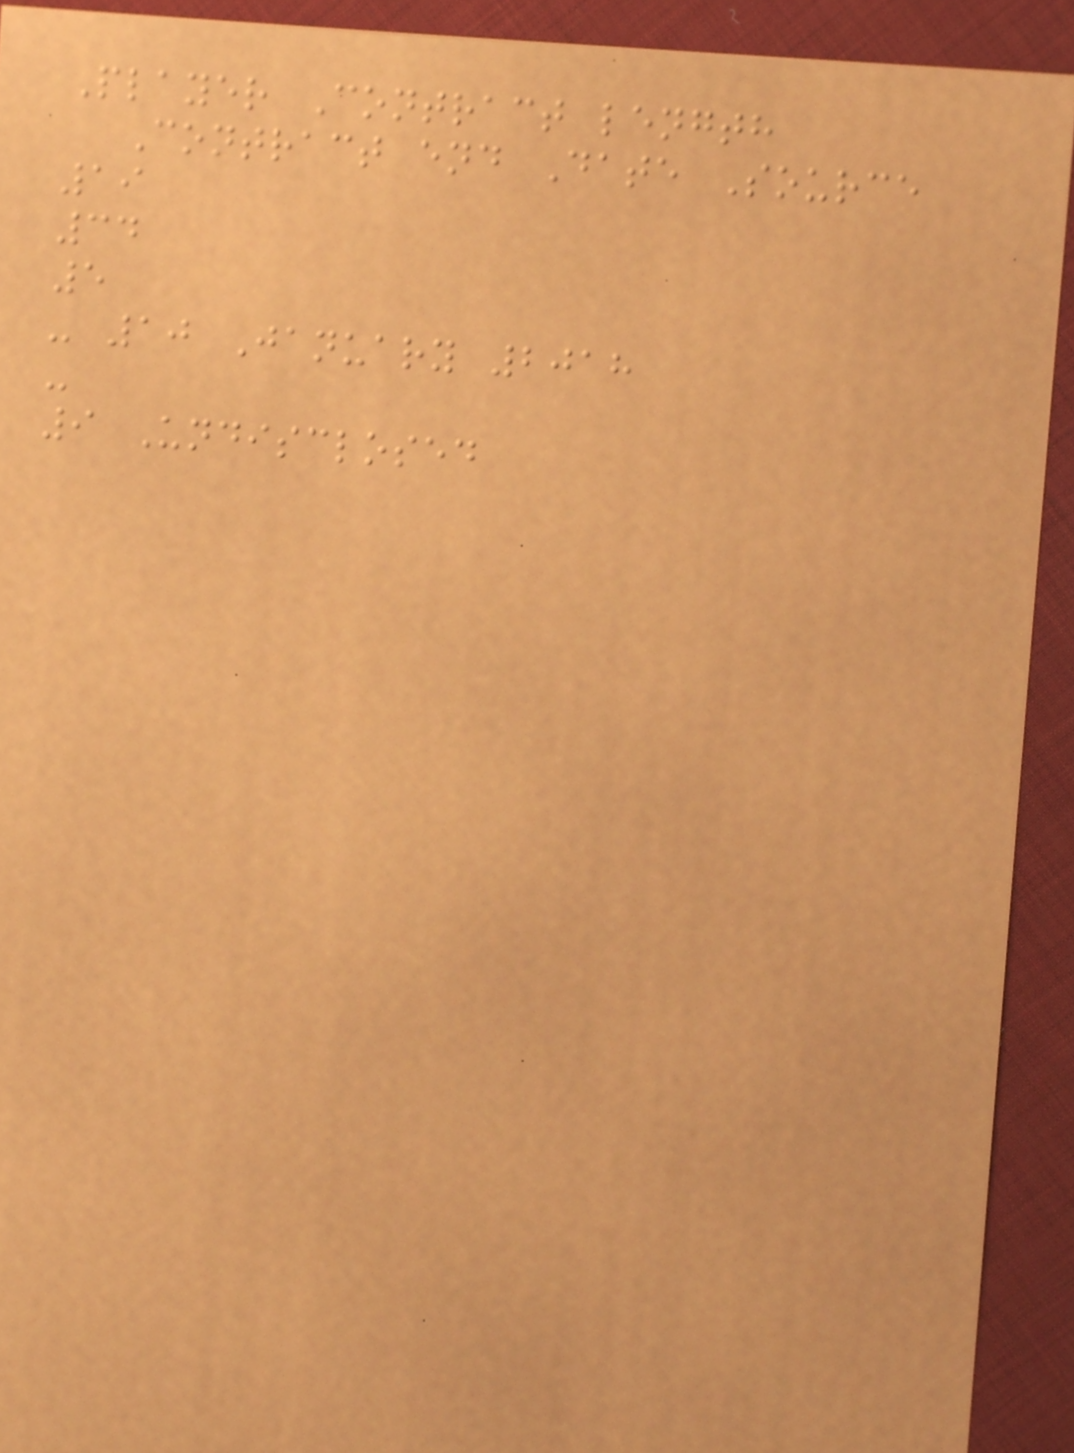Player Contract length
Contract end Date Source
19
34
5
- 10 January 2018
-
9 Undisclosed
